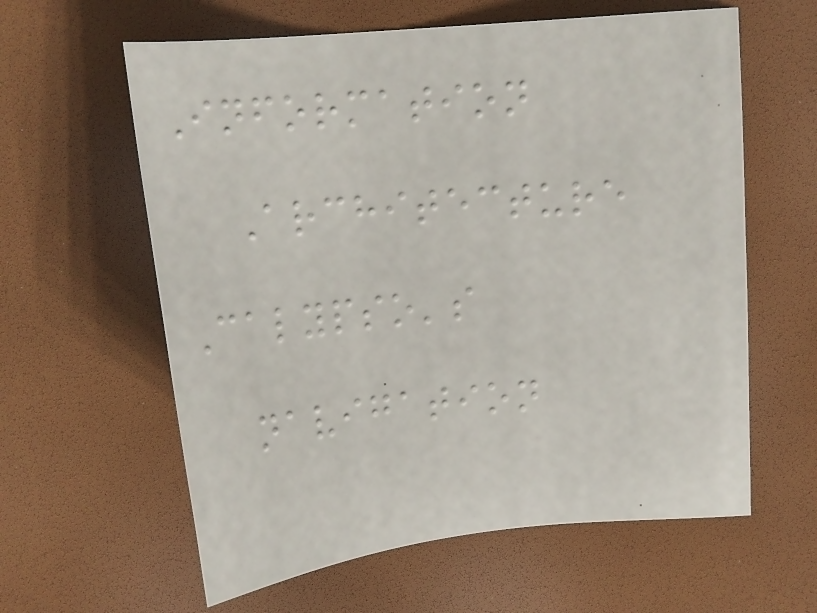Information
Architecture
Calypso's
navigation
